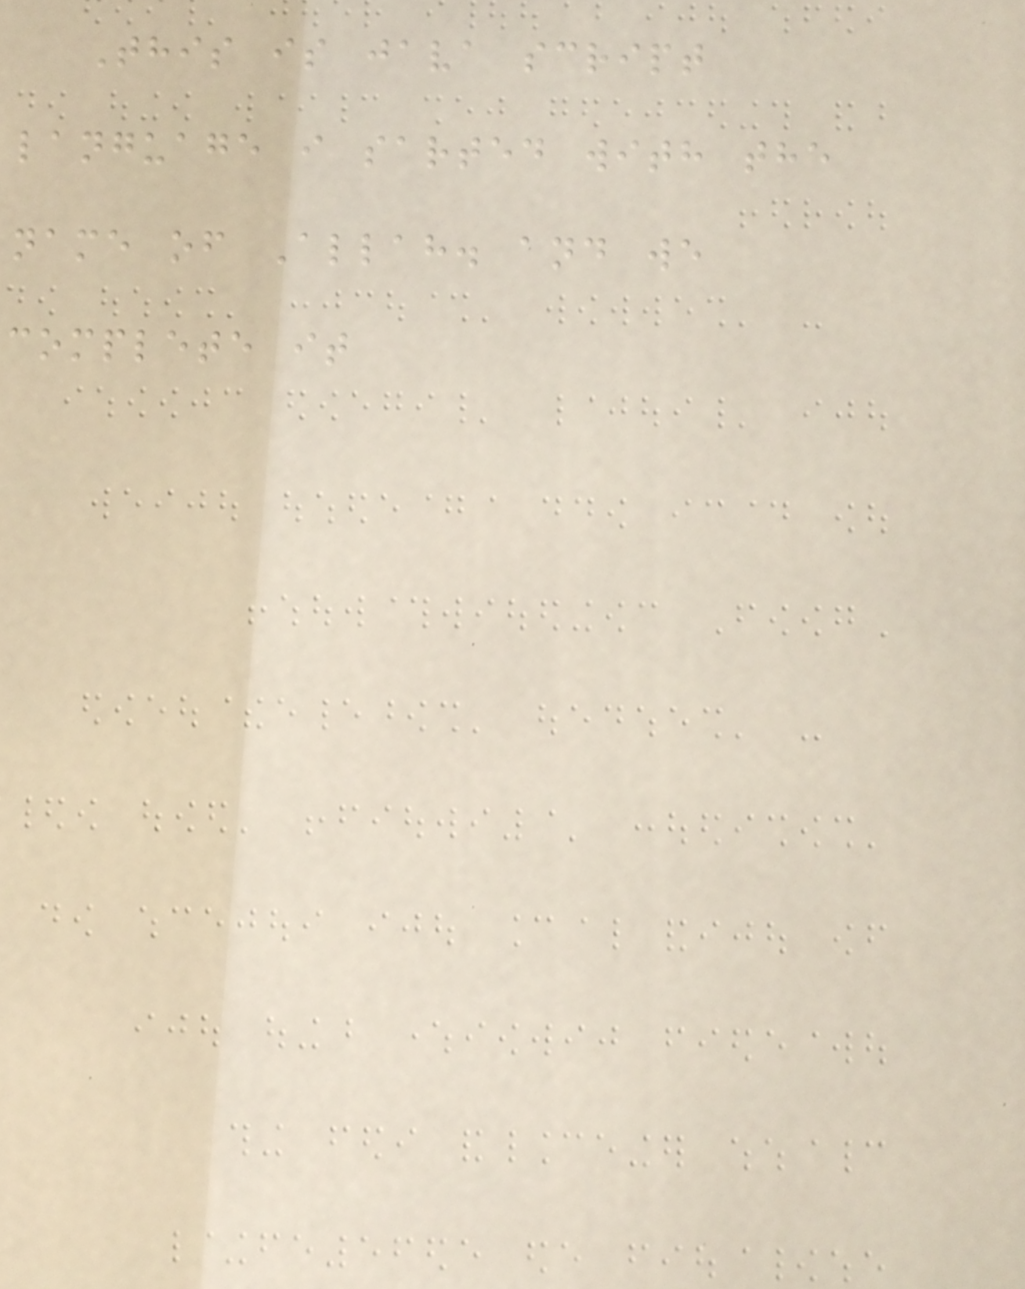This is java script
language i sarted with the
name of Allah. and we
complete it
